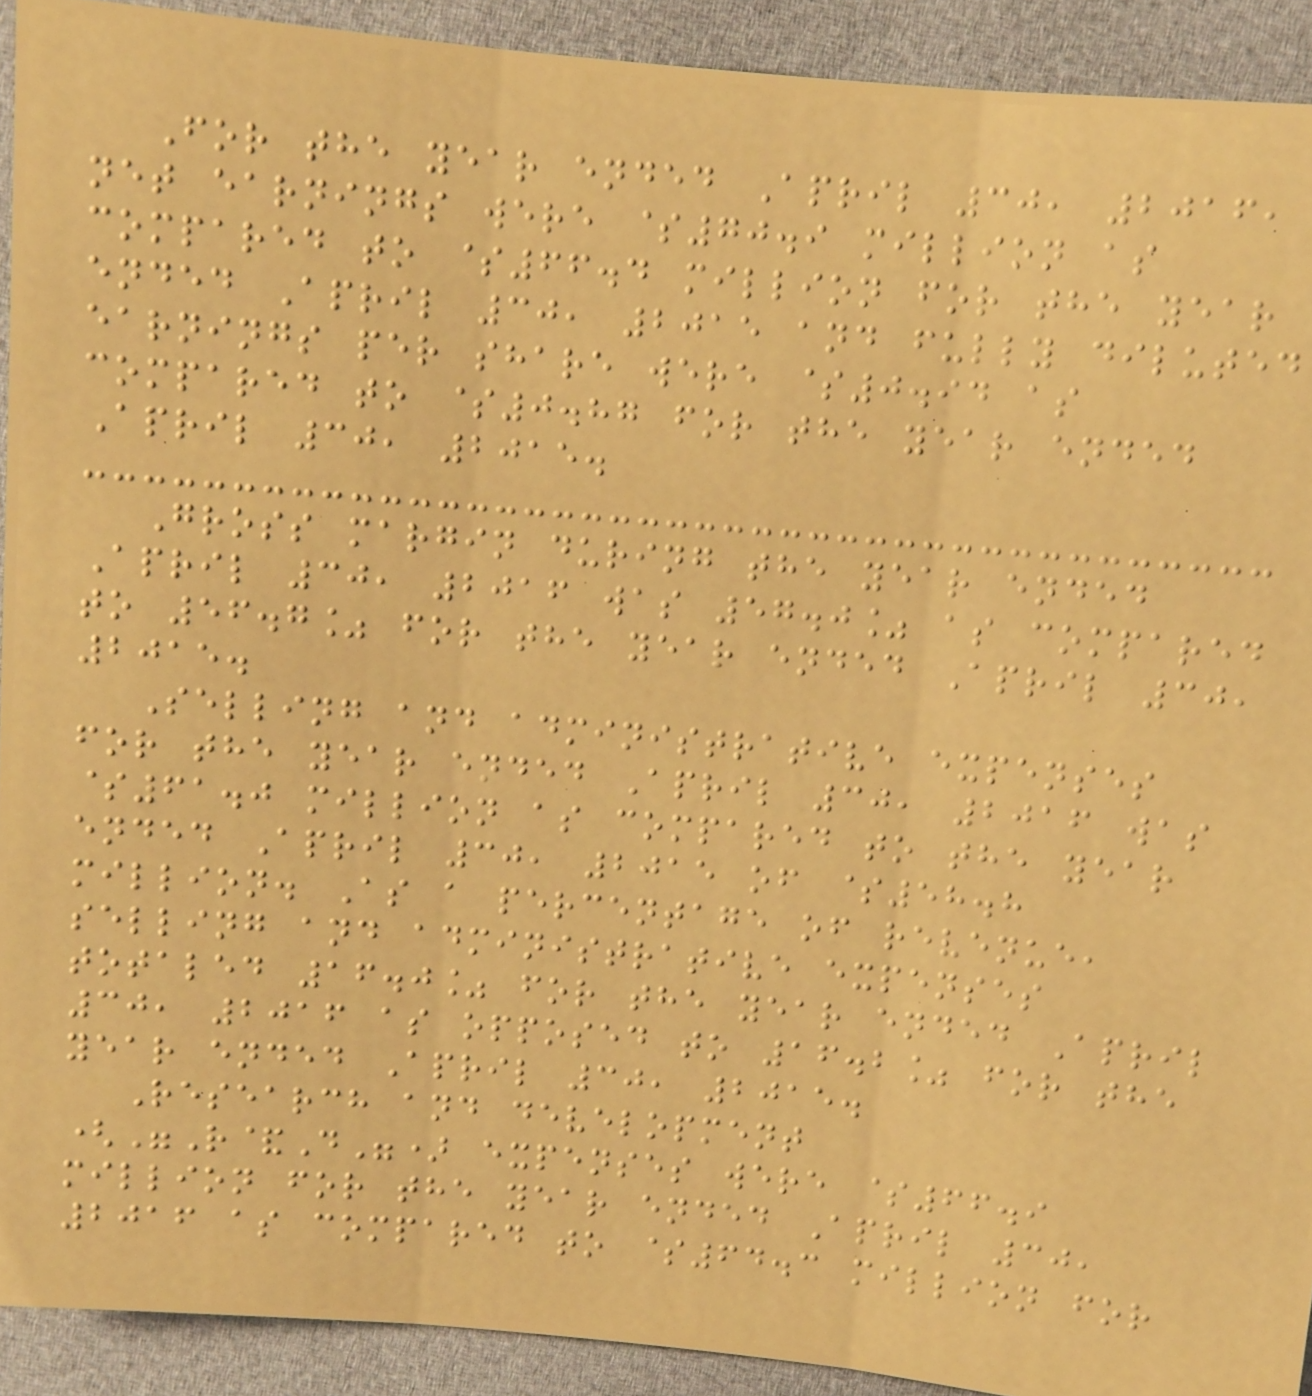For the year ended April 30, 2016,
net earnings were $70.9 million as
compared to $66.4 million for the year
ended April 30, 2015 and fully diluted
earnings per share were $0.94 as
compared to $0.87 for the year ended
April 30, 2015.
Gross margin during the year ended
April 30, 2016 was 57.0% as compared
to 56.7% for the year ended April 30,
2015.
Selling and administrative expenses
for the year ended April 30, 2016 was
$61.0 million as compared to the year
ended April 30, 2015 of $58.8
million. As a percentage of revenue,
selling and administrative expenses
totaled 16.0% for the year ended April
30, 2016 as opposed to 16.2% for the
year ended April 30, 2015.
Research and development
("R&D") expenses were $66.9
million for the year ended April 30,
2016 as compared to $64.3 million for
